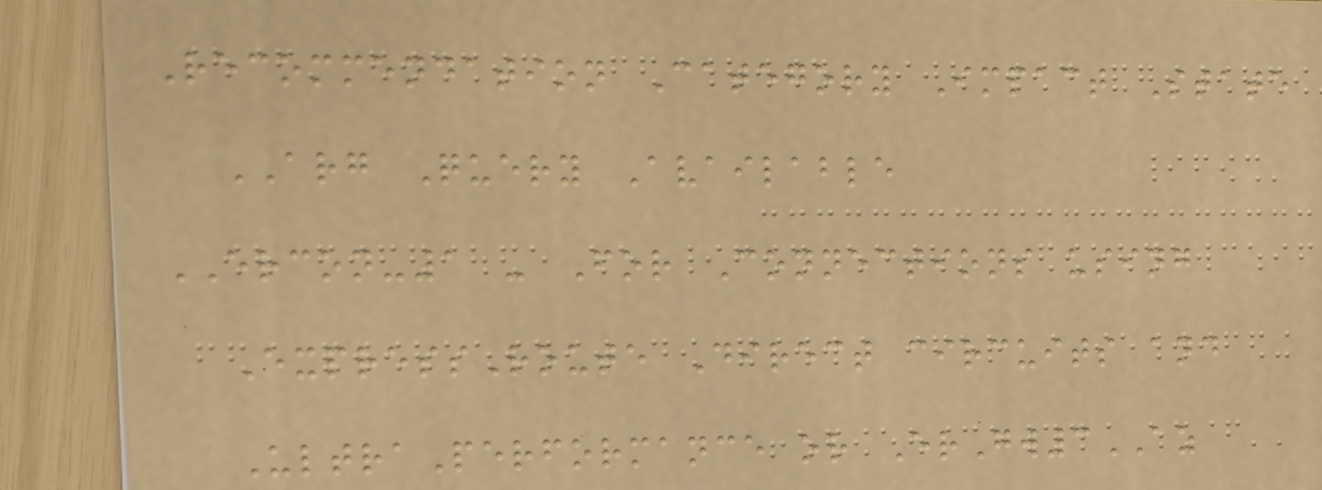Recommendation Category Impact State
ARG Query Available
ERCON-1 - For Connections using
ExpressRoute Direct circuits and
UltraPerformance or ErGw3AZ
